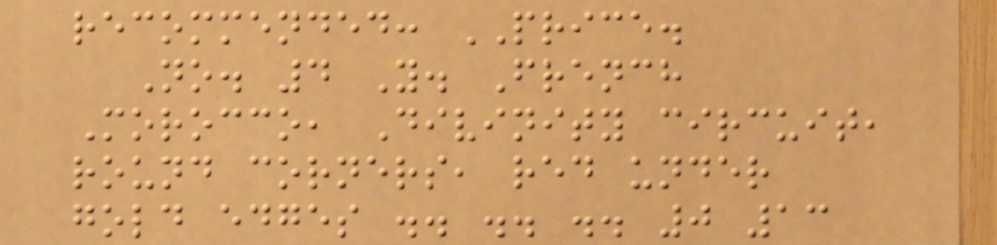recommended: PRICE.
No. 4 Y. French
Morocco, Divinity circuit,
round corners, red under
gold edges .. .. .. 0 13
